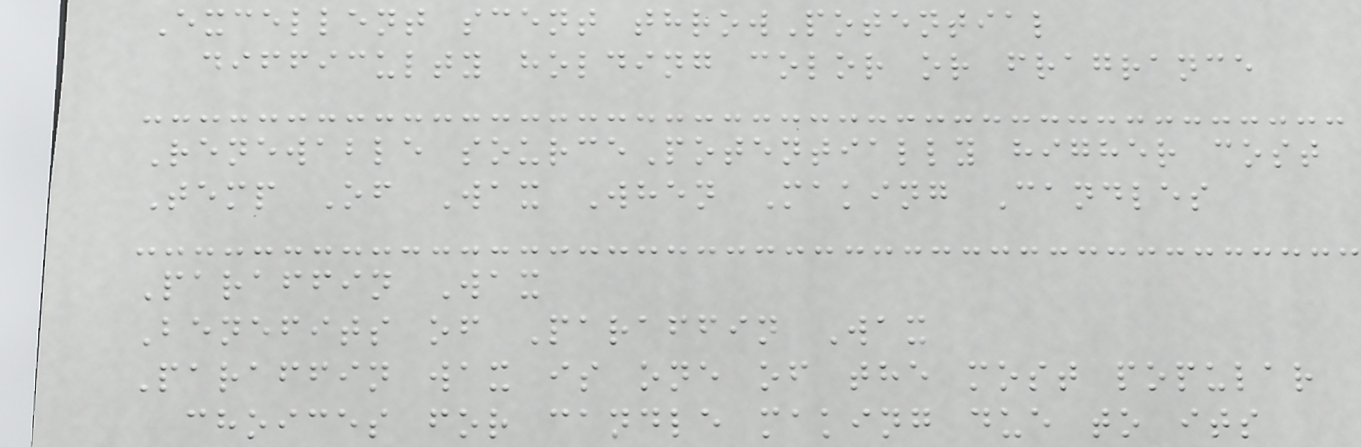Excellent scent throwPotential
difficulty holding color or fragrance
Renewable sourcePotentially higher cost
Temp Of Wax When Making Candles
Paraffin Wax
Benefits of Paraffin Wax
Paraffin wax is one of the most popular
choices for candle making due to its
